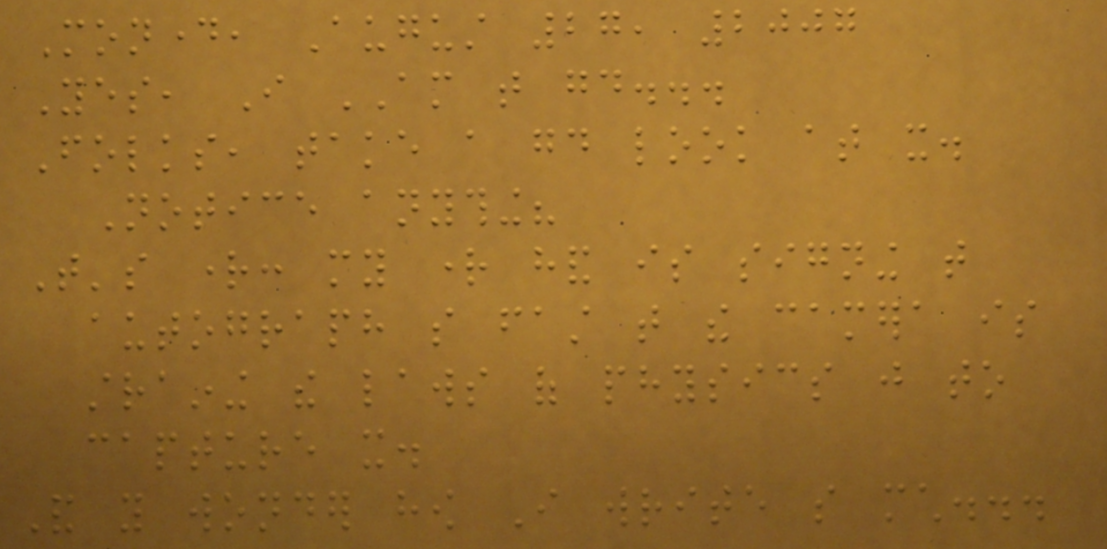Monday, August 27, 2007
Yes, I AM that good...
Folks, take a good look at it.
Notice anything?
That's right: my right hand is signing that
autograph so fast that the camera is
straining the laws of physics just to
capture it.
And you wonder how I write so much...
